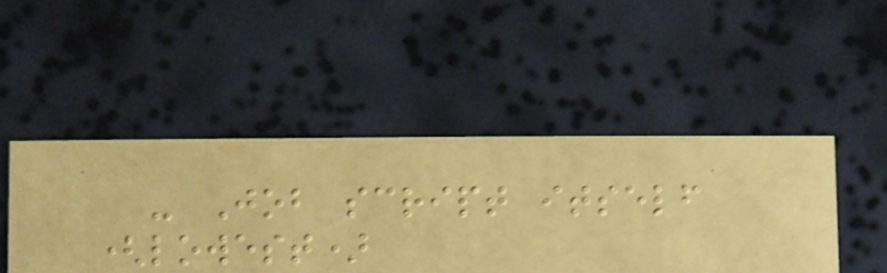- Job script itself
(lowest)
